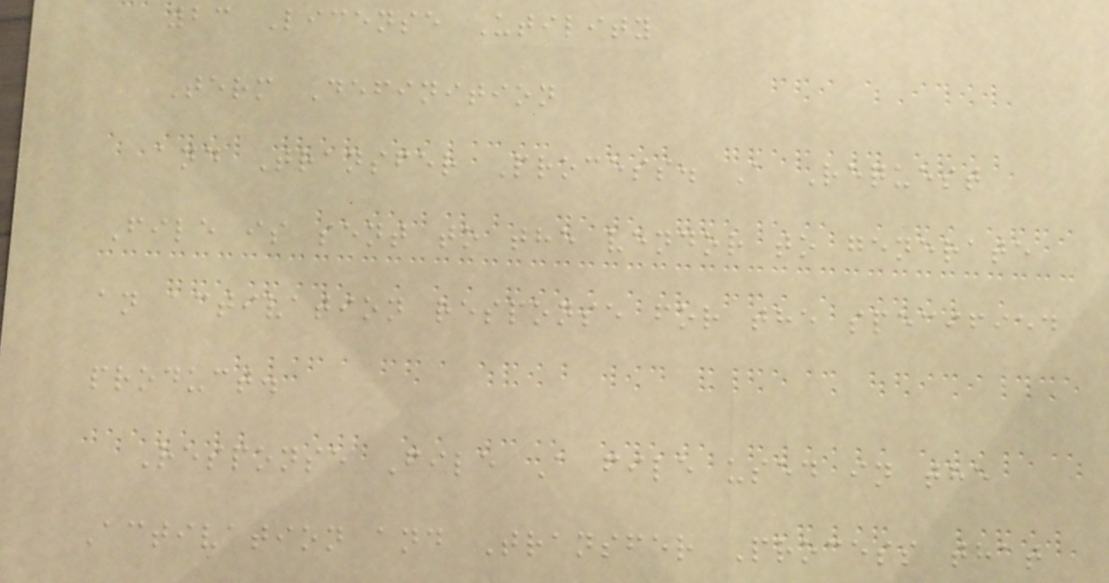23 License Utility
Term Definition
and Transfer Process. A Request
File is sent to the vendor to generate
an activation response for the specified
product.
Response File A file used in the
Activation and Transfer Process that
